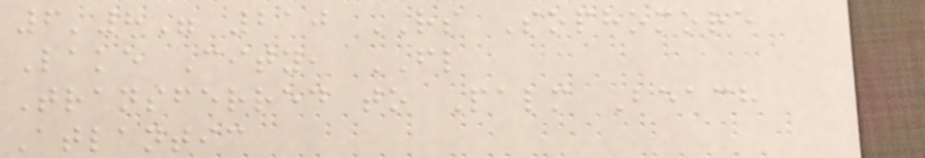6'8" 210 RS Sophomore
Lake City, FL
Transferred to Palm Beach
Atlantic
